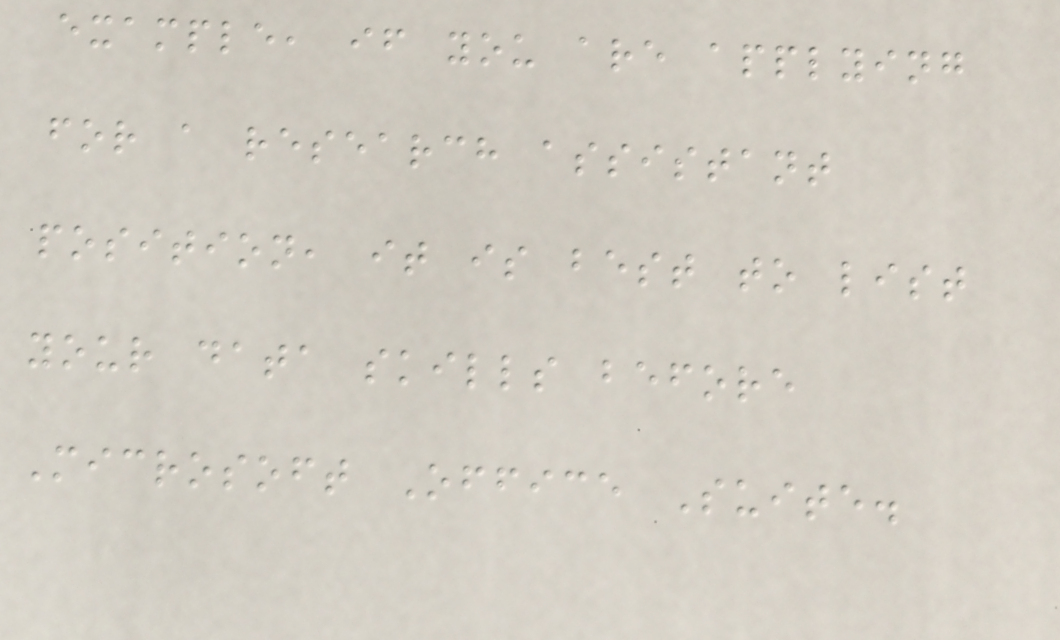example, if you are applying
for a research assistant
position, it is best to list
your data skills before
Microsoft Office Suite.
